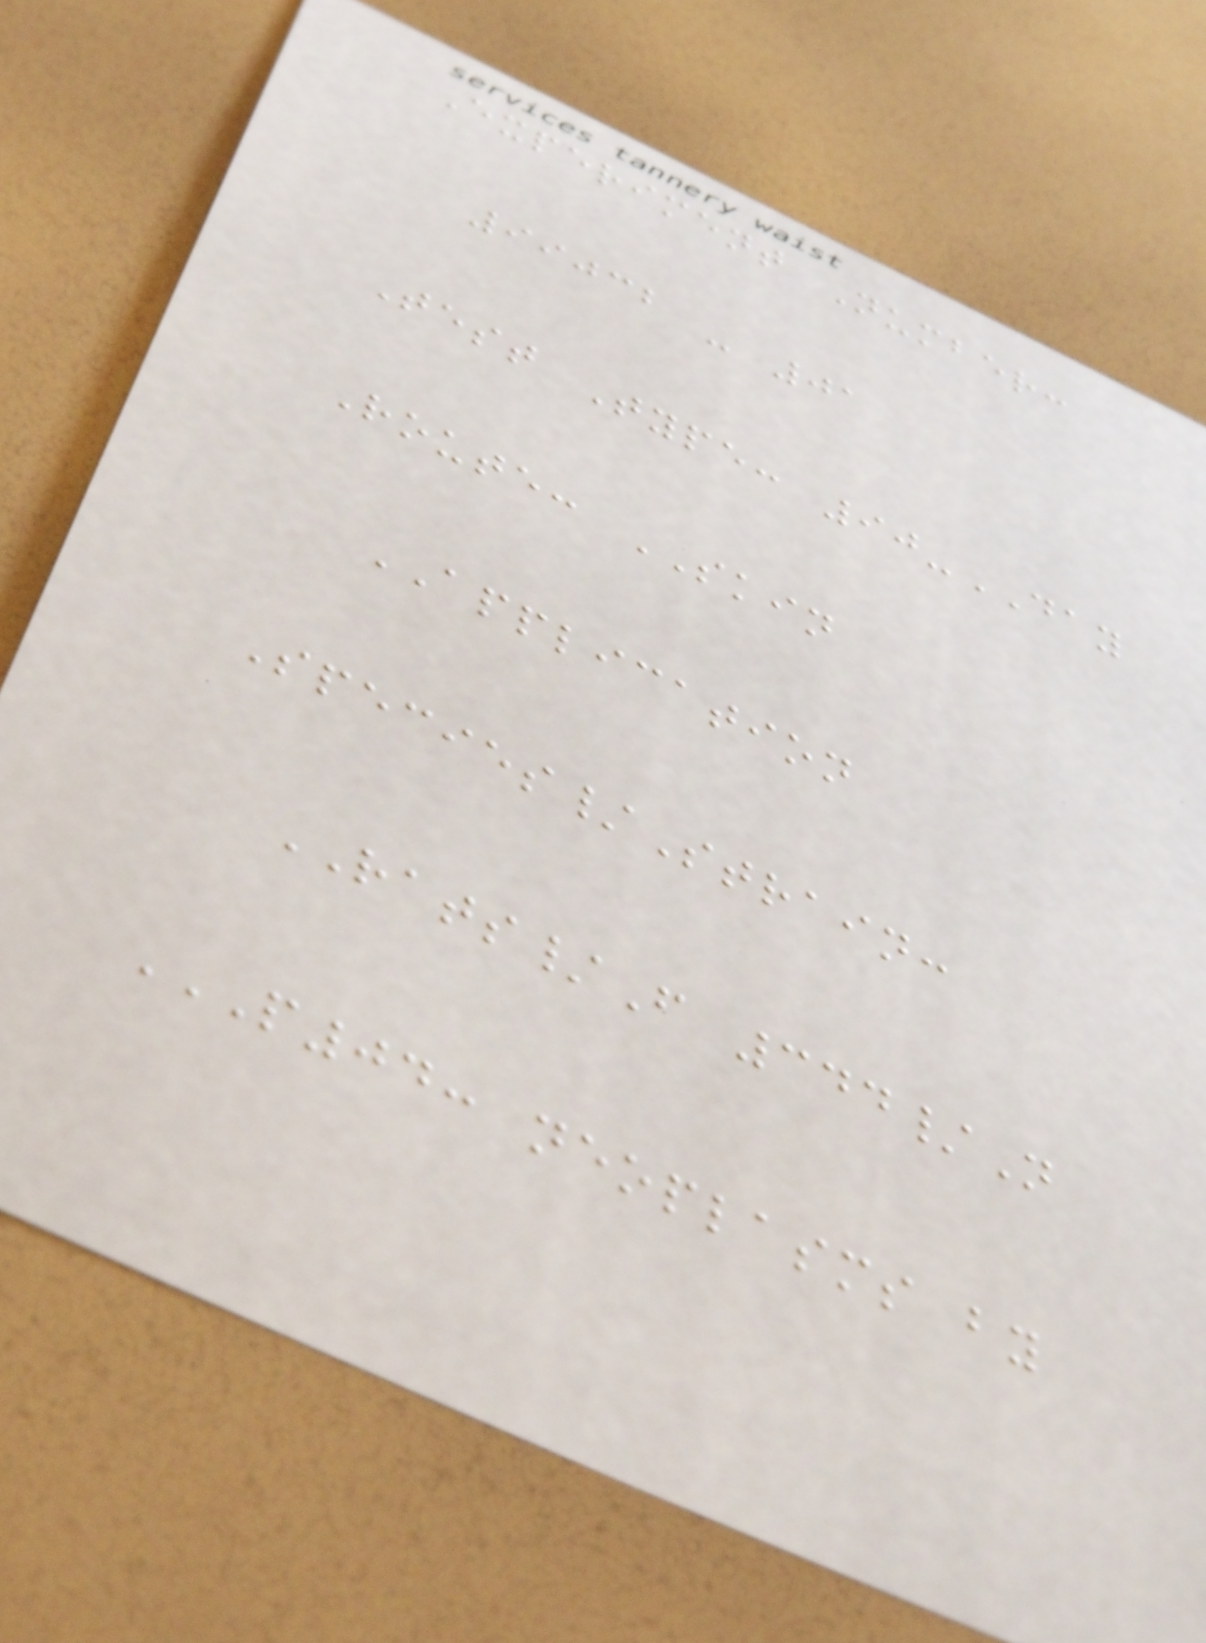Experiment Number:
99032 - 01
Test Type: 90-DAY
Route: SKIN
APPLICATION
Species/Strain:
RATS/F 344/N
P04: NEOPLASMS BY
